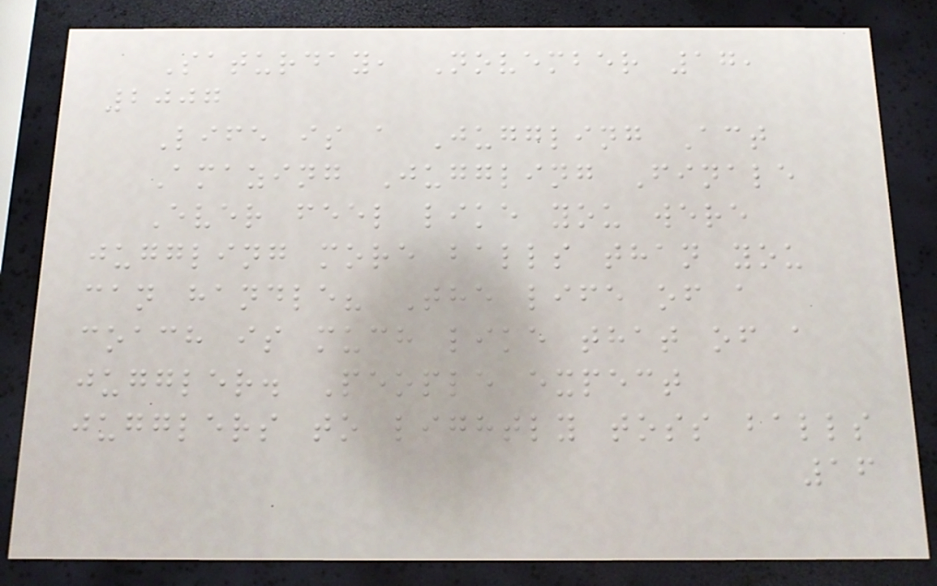Saturday, November 17,
2007
Life is a Juggling Act
Amazing Juggling Finale
Ever feel like you were
juggling more balls than you
can handle? The life of a
coach is much like that of a
juggler. People expect
jugglers to lightly toss balls
16
